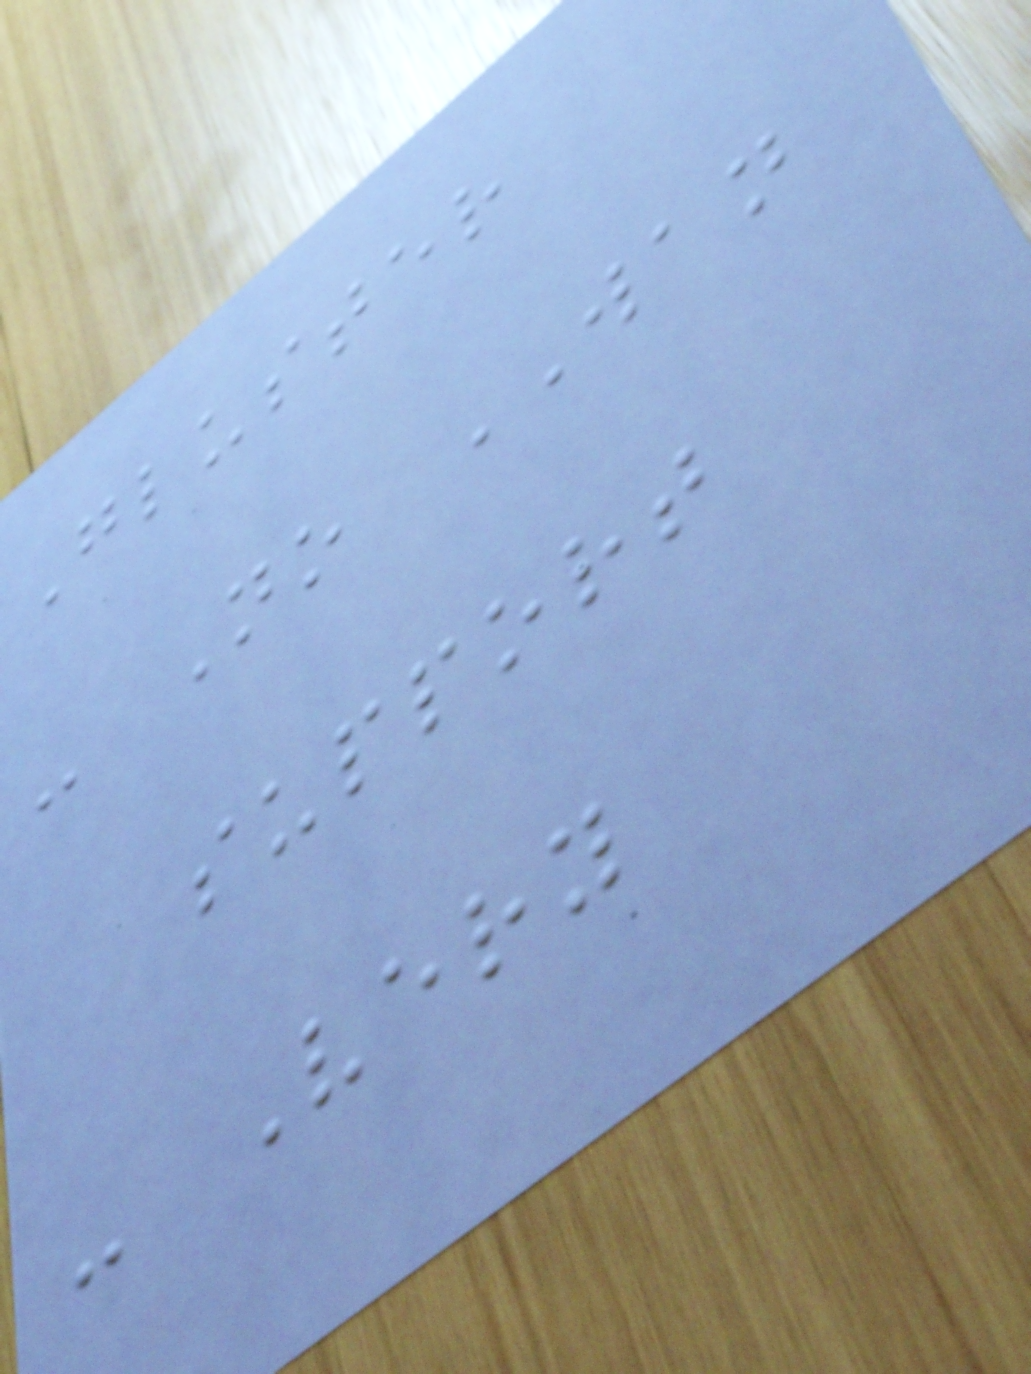Gluster
- No WAN
support
- Very
